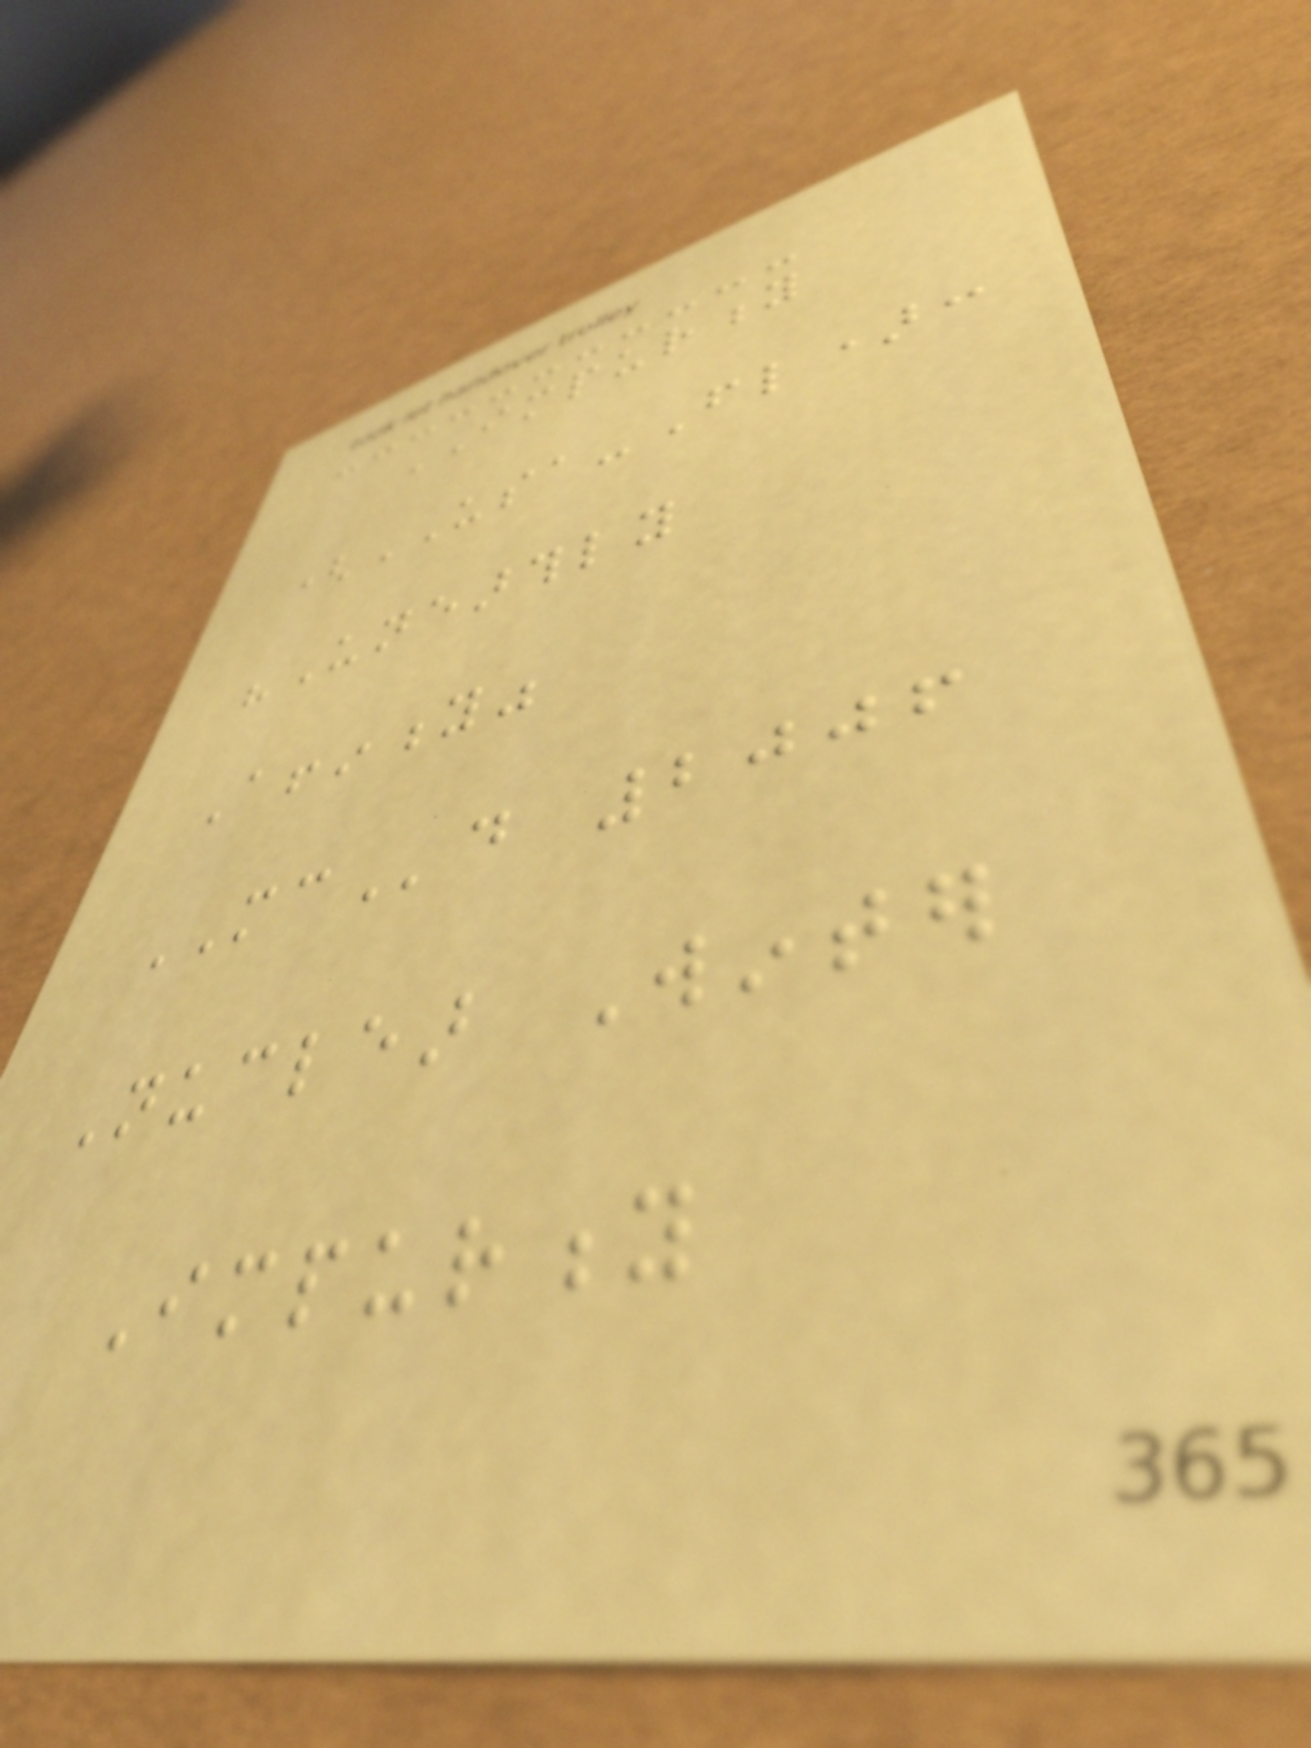IMPURITY
(USA-Fl):
"Unearthly
Affinity"
MCd 2006
Nuclear Winter
Impurity
